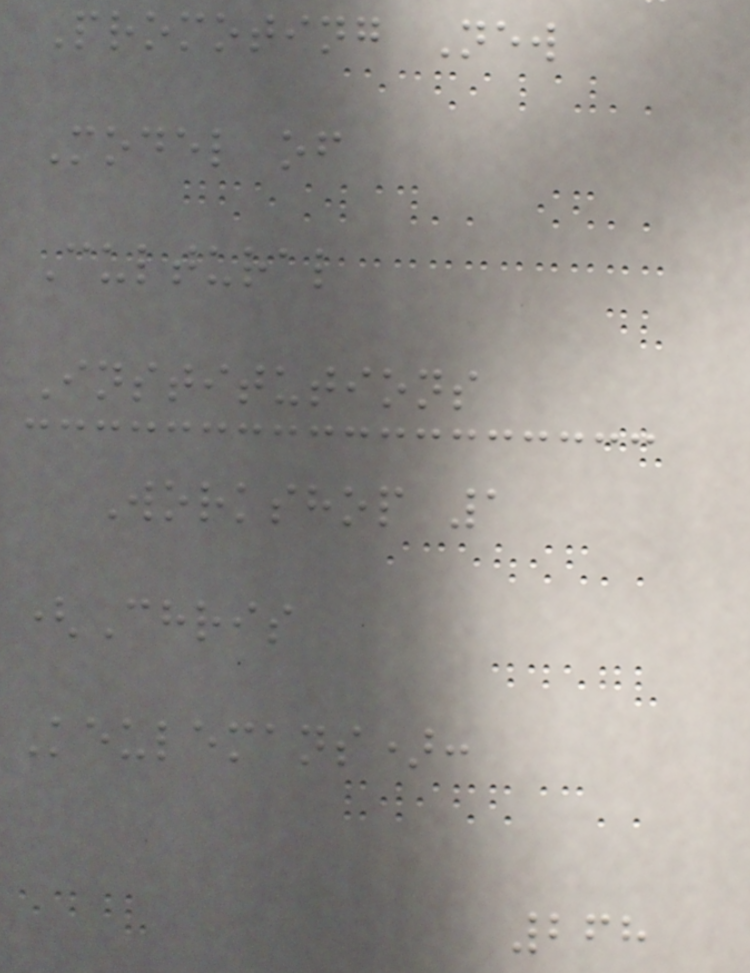Promoting New
Model of
Cultural
Institutions
Workshop 1
(Chris
Keulemans):
268
